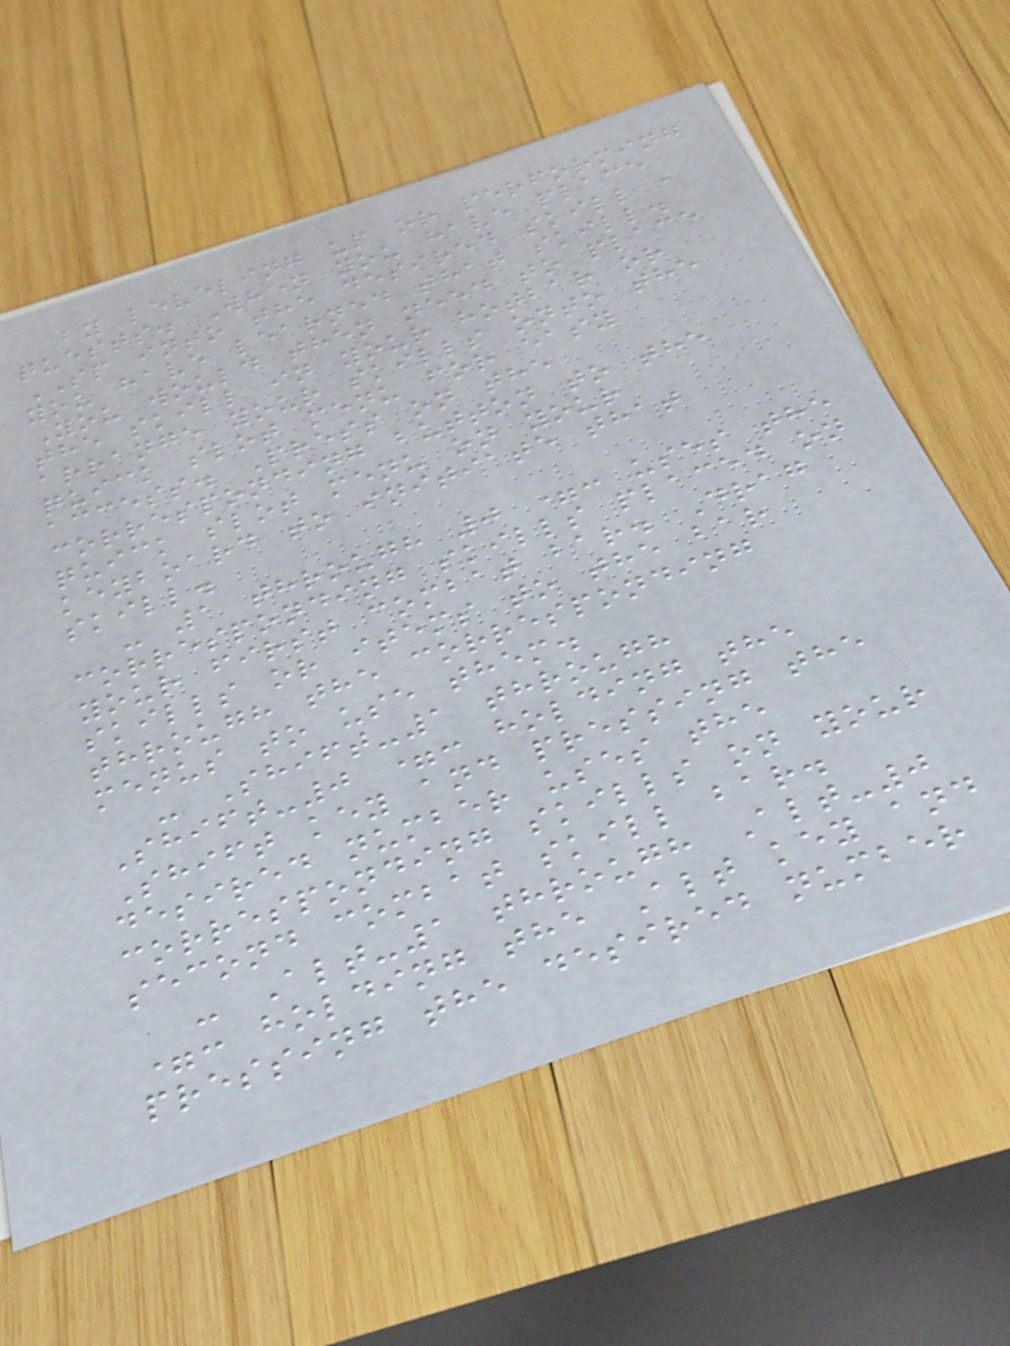by leveling up or performing
quests. When you have place
SP into the desired skill ,
you have learned that skill.
You would then need to place
the skill in your hotbar or
arrange your skills onto the
quick slot menu for easy
access. Press on the
corresponding button to the
quick slot menu on your
keyboard to initiate that
skill.
- 1 through 0 =: uses the
corresponding skills placed on
your first combat bar. Drag
skills or items to the bar
through the corresponding
menus to use them.
- Shift-1 through
Shift-0 =: holding the
Shift key and pressing the
desired number uses the
corresponding skills on your
second combat skill bar.
- Alt-1 through Alt-0
=: holding the Alt key and
pressing the desired number
